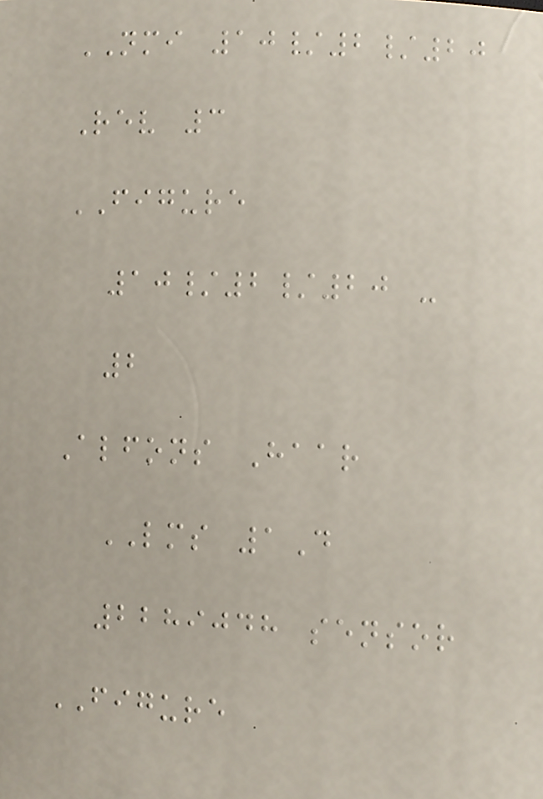NMI 10/2/20
Rev 3
FIGURE
10/2/20 -
2
Alfons Haar
LMS 1D
2289048 sensor
FIGURE
